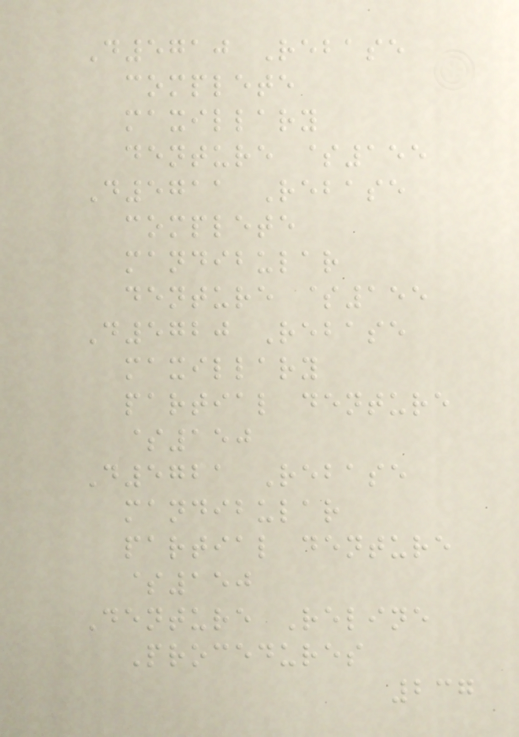D5710 Rebase
complete
maxillary
denture $155
D5711 Rebase
complete
mandibular
denture $155
D5720 Rebase
maxillary
partial denture
$150
D5721 Rebase
mandibular
partial denture
$150
Denture Reline
Procedures
237
